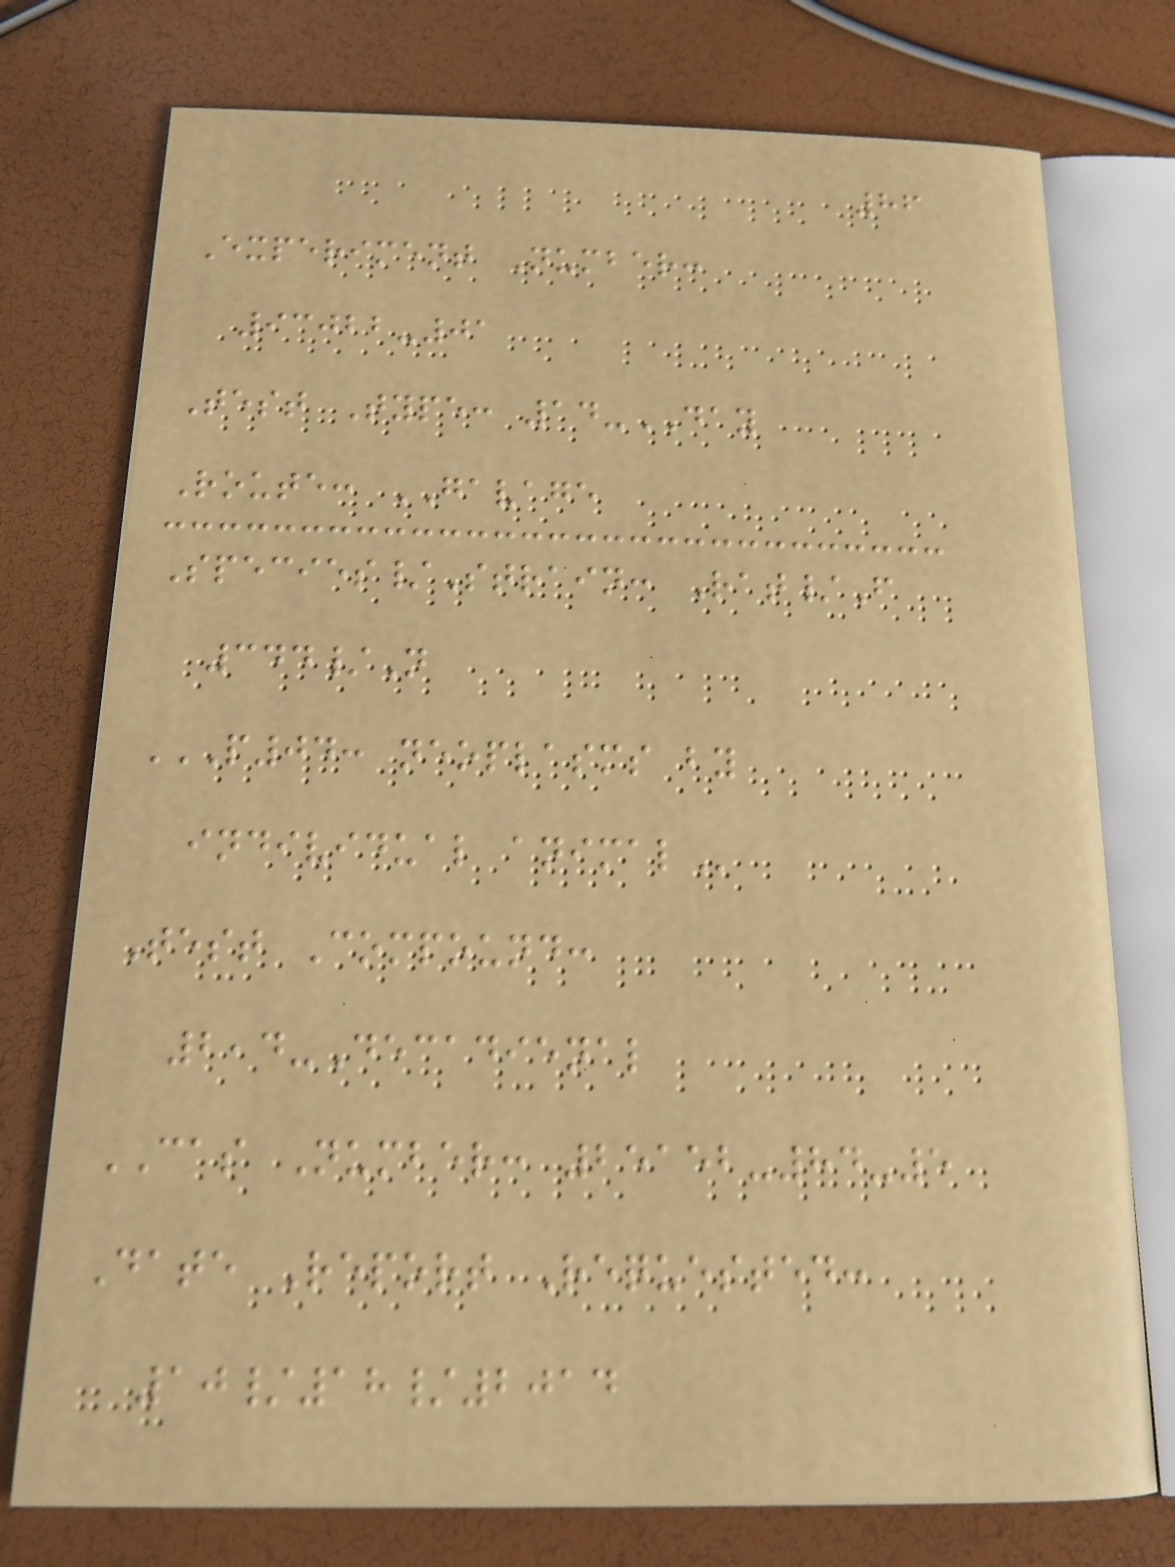86
Experiment Number:
93022-01
Test Type: 14-DAY
Route: GAVAGE
Species/Strain: Rat/F
344/N
P04: NEOPLASMS BY
INDIVIDUAL ANIMAL
Test Compound:
2,4-Decadienal
CAS Number: 25152-84-5
Date Report Requested:
10/18/2014
